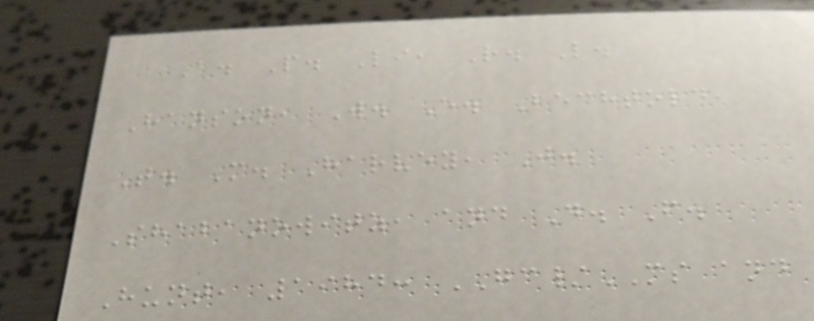A. P. Li, R. L.
Hanson, W. E. Bechtold,
T. M. Harvey, J.
Shabanowitz, and D. F.
Hunt, 1984: GC/MS and
